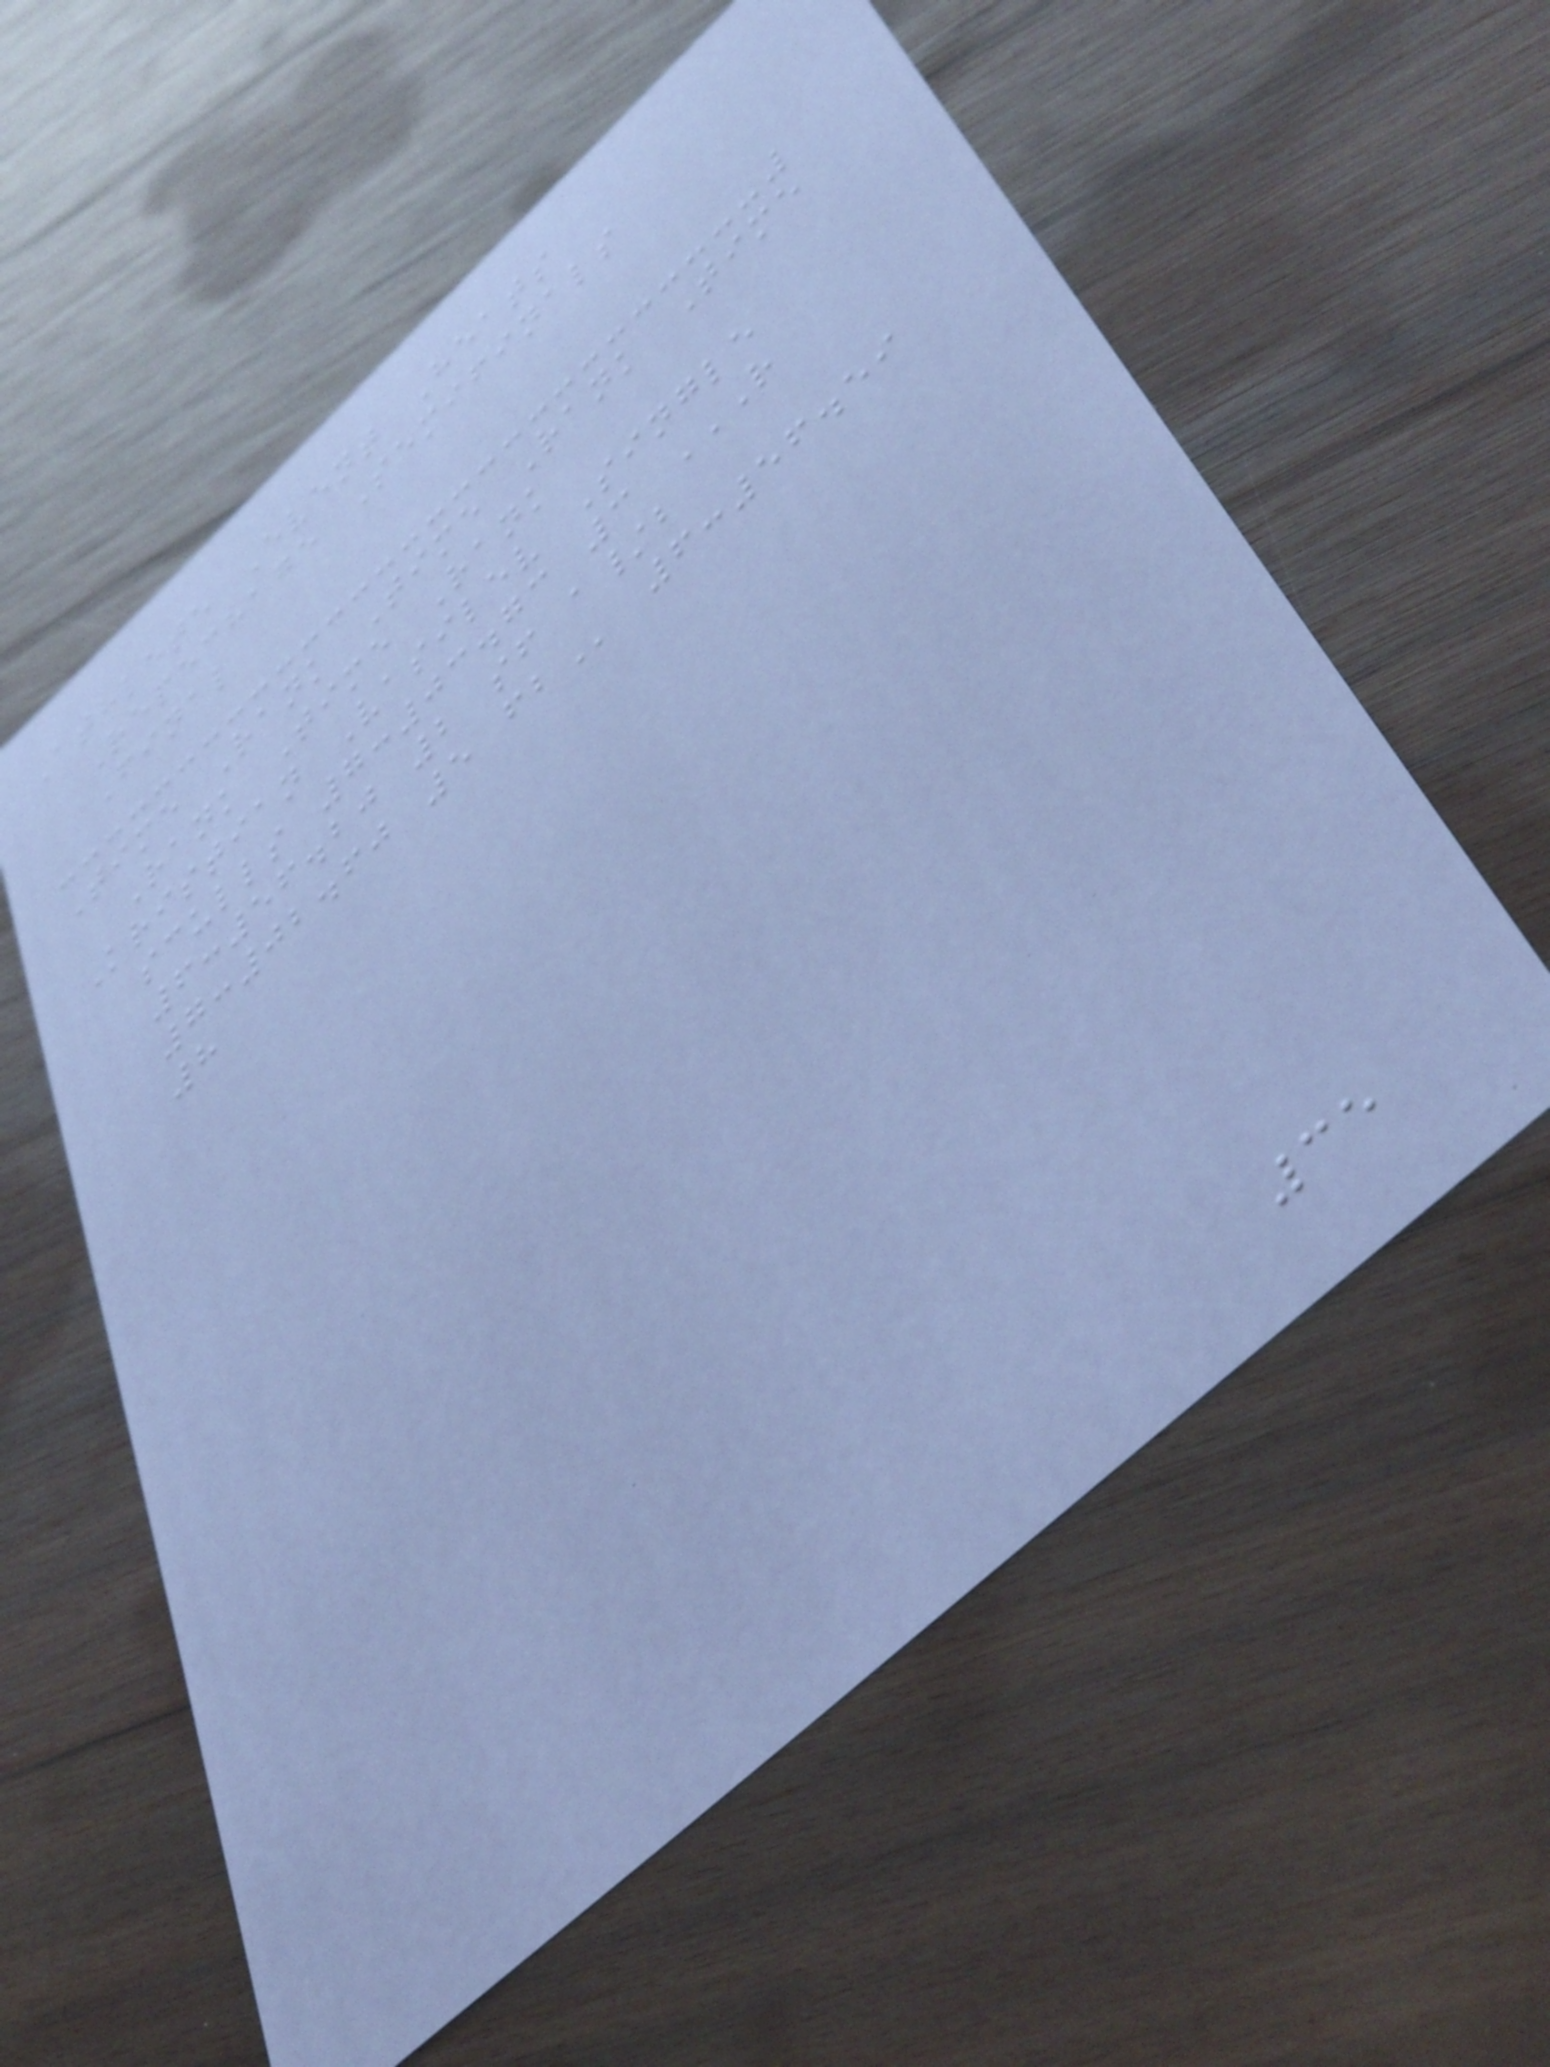Athlete Event Heats
Repechage Semifinals
Final
Time Rank Time Rank Time
Rank Time Rank
Kristian Vasilev Single
sculls 7:03.73 3 R
6:56.20 2 SF A/B
7:02.60 5 FB 6:56.59
8
35
